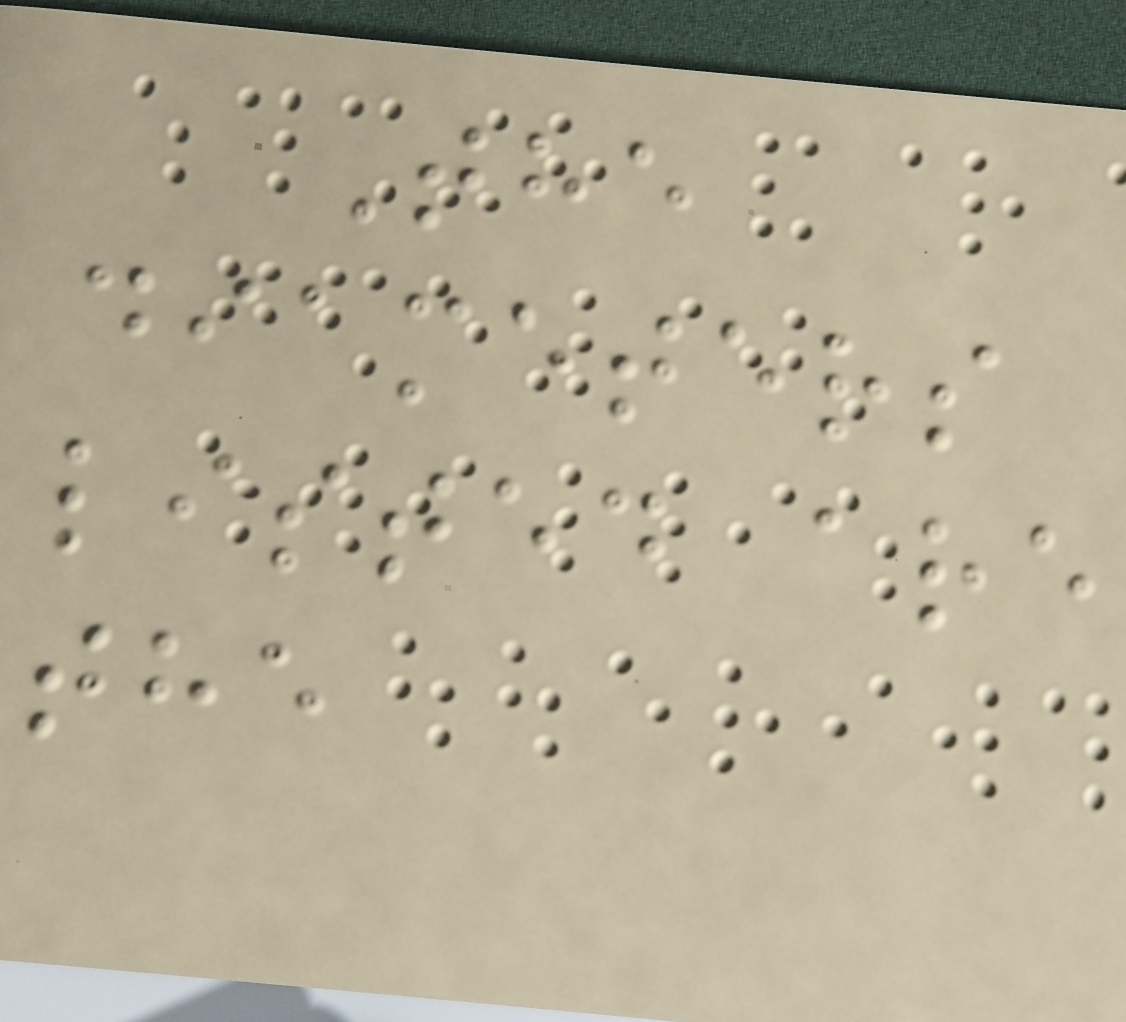The
diameters
listed are
the
